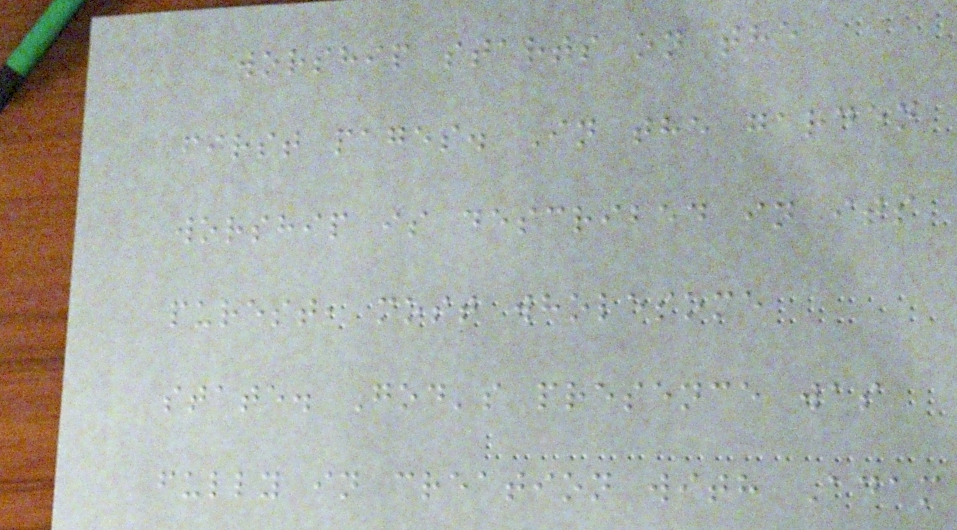worship starts on the
first pages. In the garden
worship is described in its
purest, most wholesome
state. God's presence was
fully in creation with Adam
